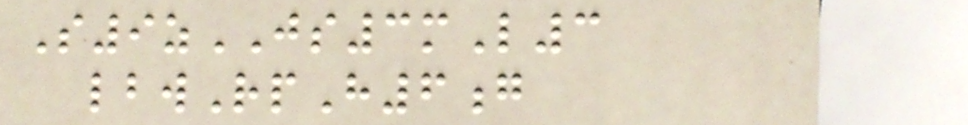S9zJS3mL3
lbwRpH6g
